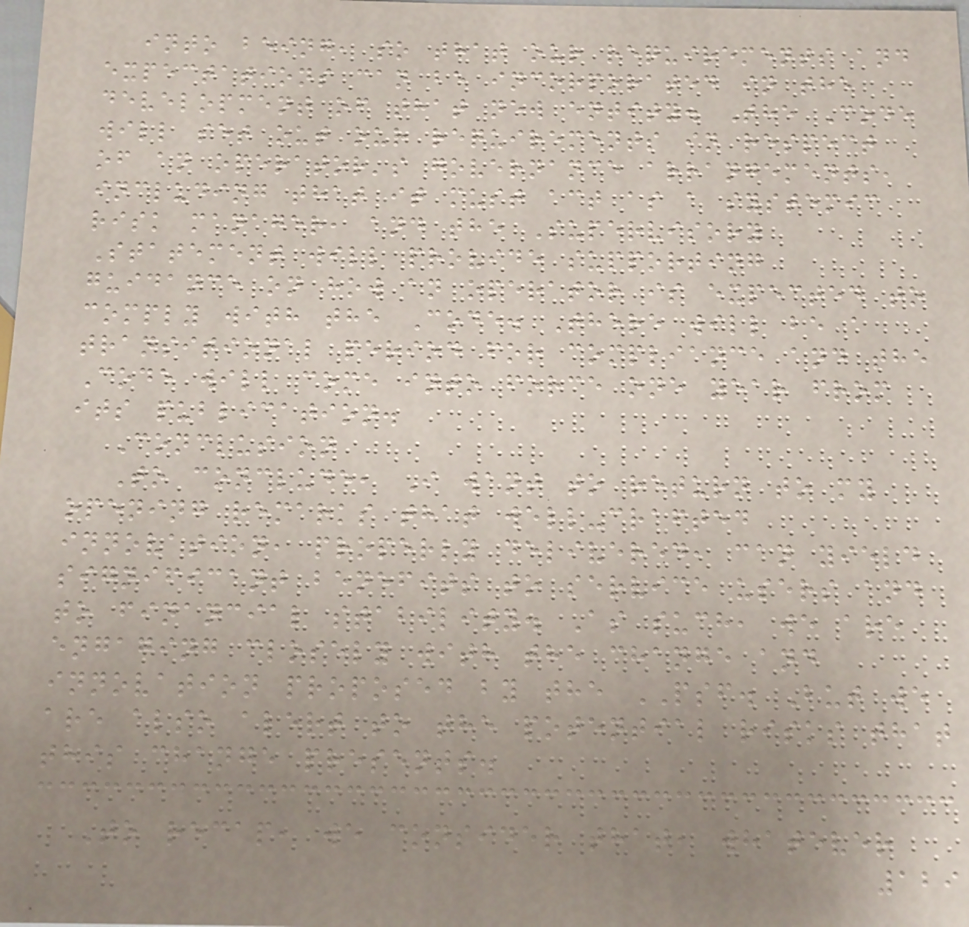into being, so that our requirements and
expectations can be incorporated in the
development of that new entity. The Code
will set out our requirements in respect
of an operator's governance arrangements,
including that it must act as a systemic
risk manager, and the Supervisory
Statement will provide supporting
guidance on how an operator is expected to
comply with the Code. There will be a
transitional period for compliance and the
Code will come into force one year from
its publication.
Conclusion
To conclude, I want to return to my
opening remarks that well-crafted
innovation, properly delivered, can yield
significant benefits to service users and
to financial stability. As such, we are
engaging closely with the change and
innovation proposed by the PSF. But we
are also alert to the potential risks that
this change presents.
To recap, we consider that, whatever
129
